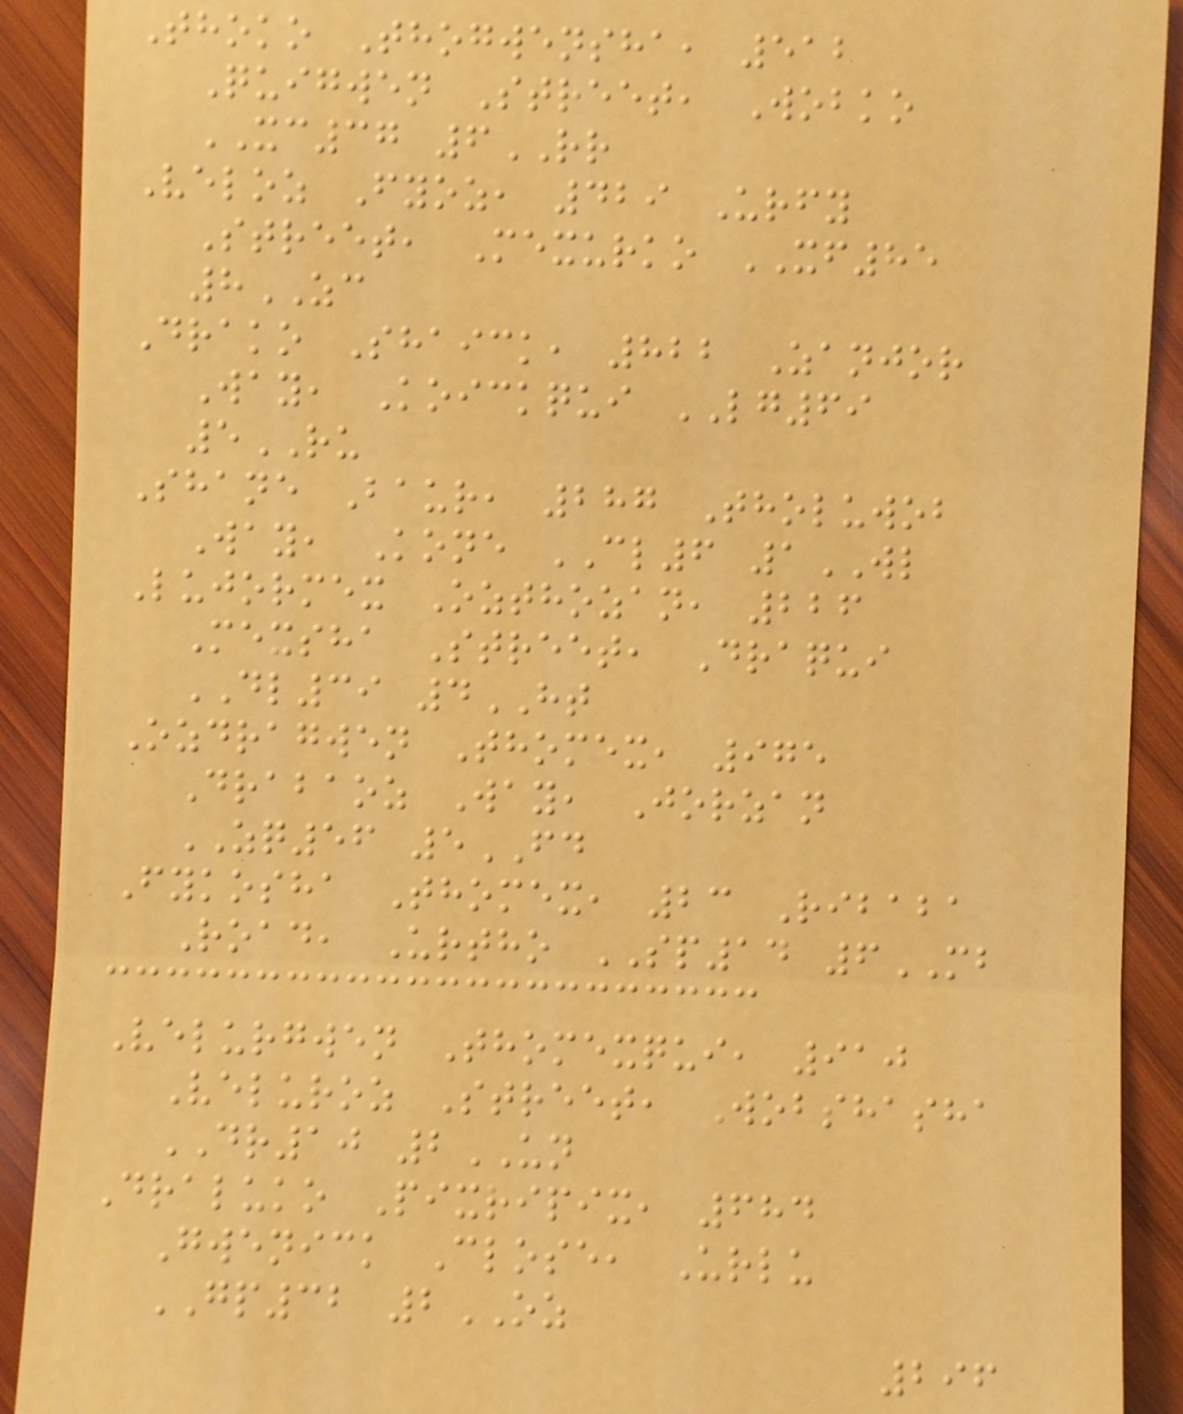Thoko Thogwensha, 512
Quigwen Street, Wobko
XC37 6RR
Veloz Fyoz, 429 Urfy
Street, Mexurko XF85
8ZC
Drako Shaick, 822 Zanjor
Way, Koickqui LG69
5RU
Shane Baur, 287 Tholuwob
Way, Kone CL6 1WL
Lujormex Ozthozan, 226
Mexsha Street, Draqui
DL39 4HT
Ozdragwen Thomex, 975
Drabaoz Way, Jorzan
ZQ56 5FD
Fykosha Thomex, 23 Ribaba
Road, Urtho SP14 6MB
Velurgwen Thomexqui, 910
Veluroz Street, Wobshasha
DR10 2UN
Draluko Pixripix, 684
Gwenick Close, Urlu
GP32 2OZ
296
